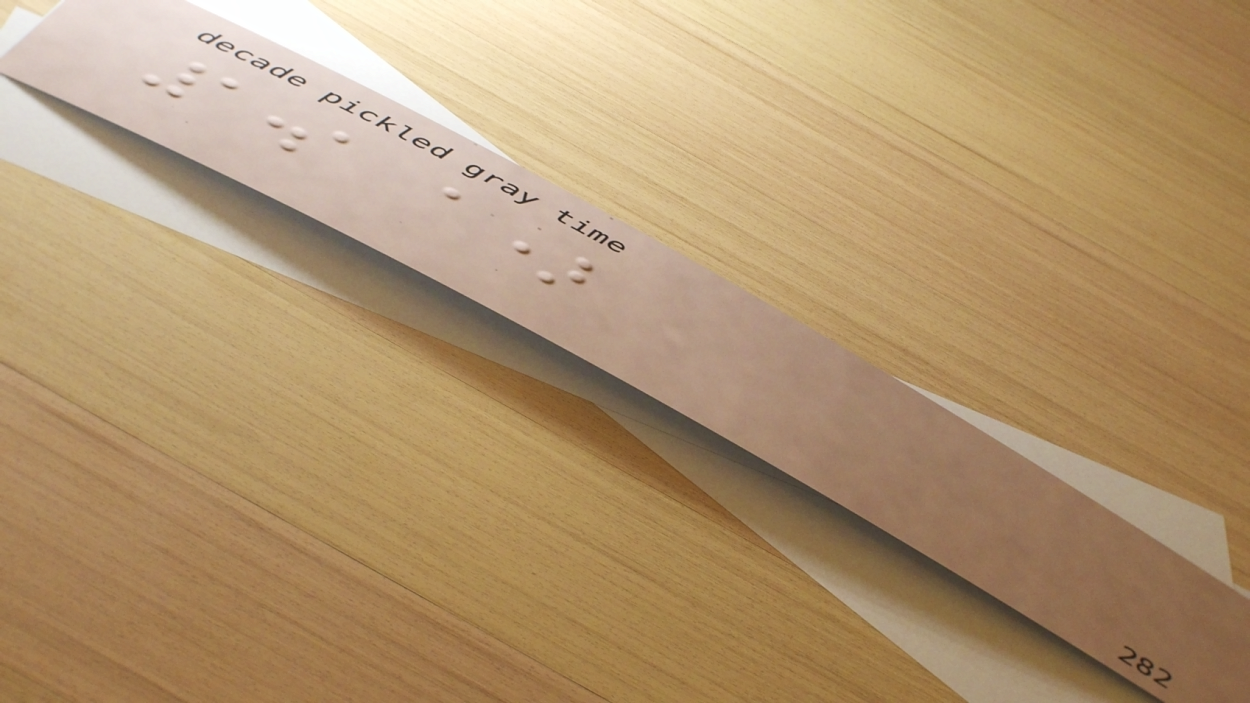1.1 a)
